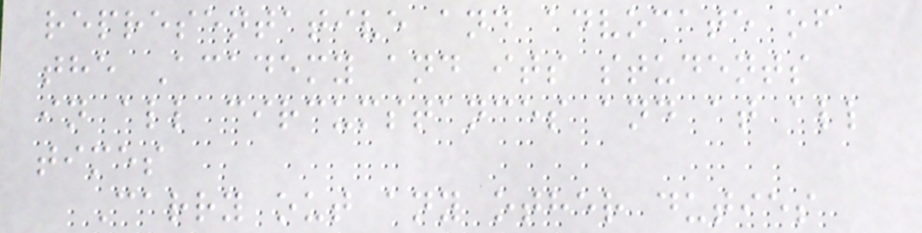representative and advocate of
the Academy and its students
in all circumstances and at all
times
Carry out any other duties
